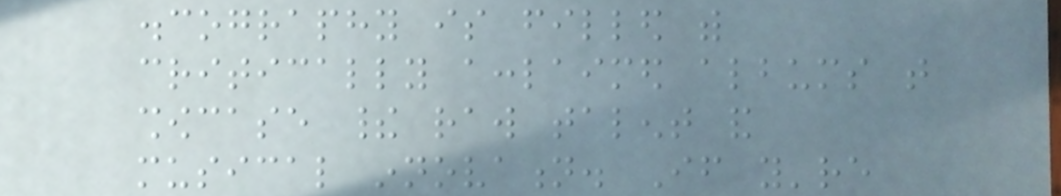discography is filled with
critically acclaimed albums that
showcase their raw talent and
musical innovation. If you're
